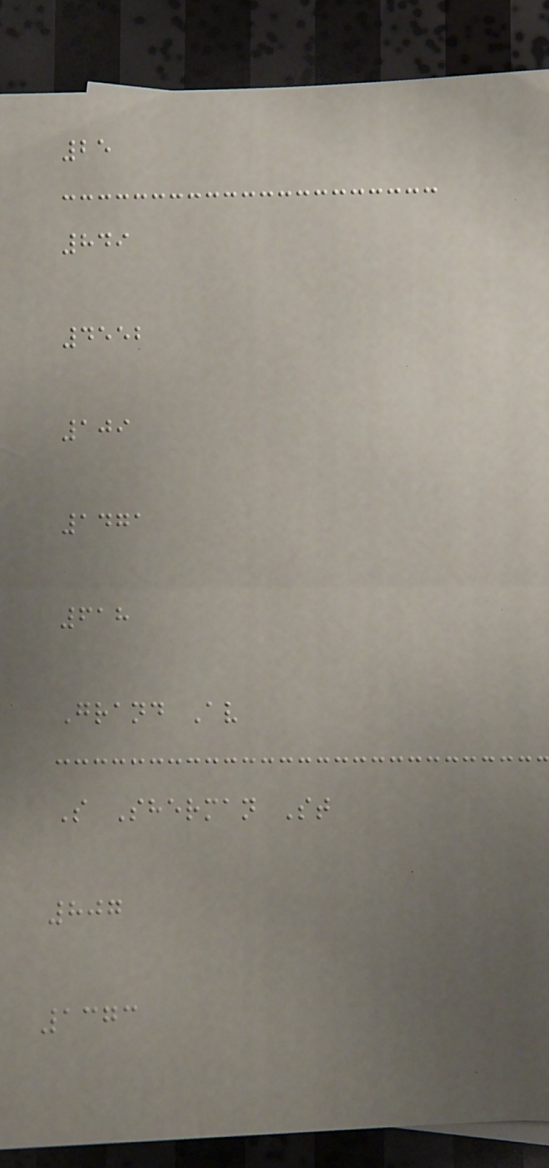25
849
4552
109
1471
618
Grand Av
S Sherman St
807
1373
